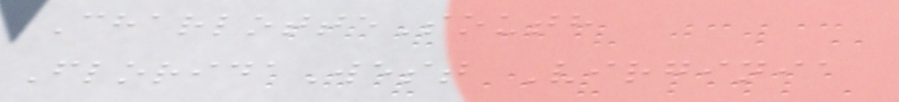CharlotteSouth
FloridaWest Virginia
